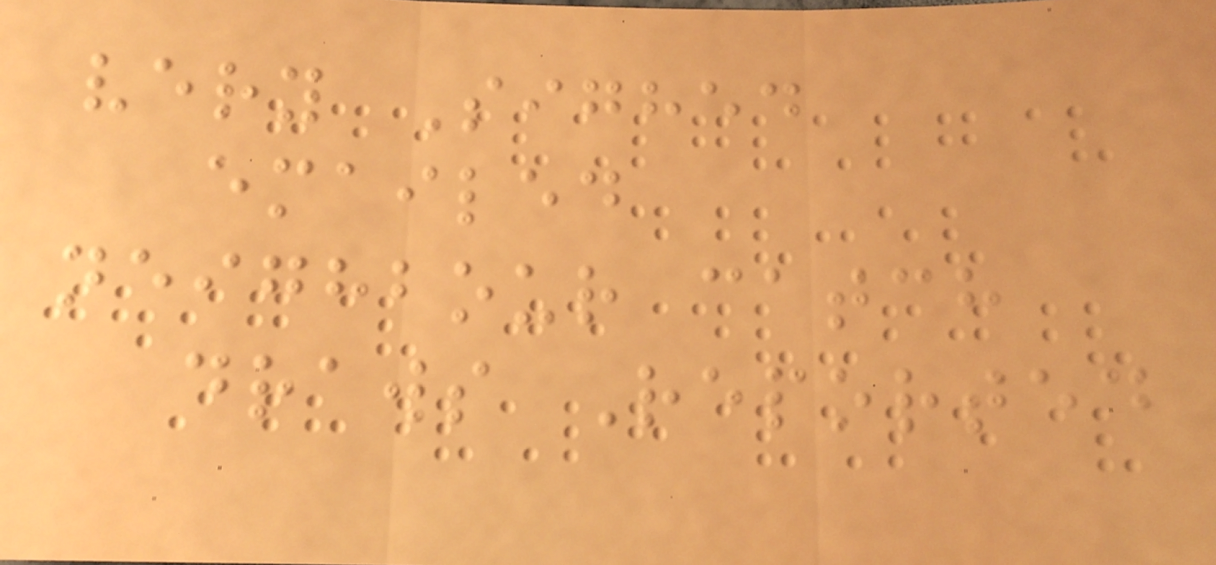very Sighed
emailed
neighbour catch
draws Reported
